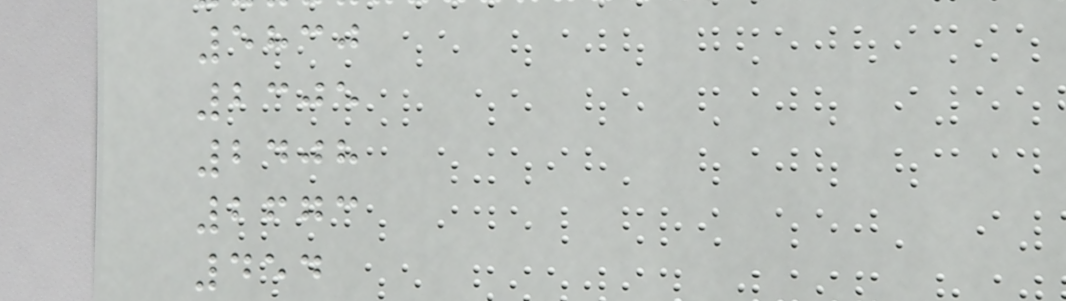5830
2305
2408
2673
454
